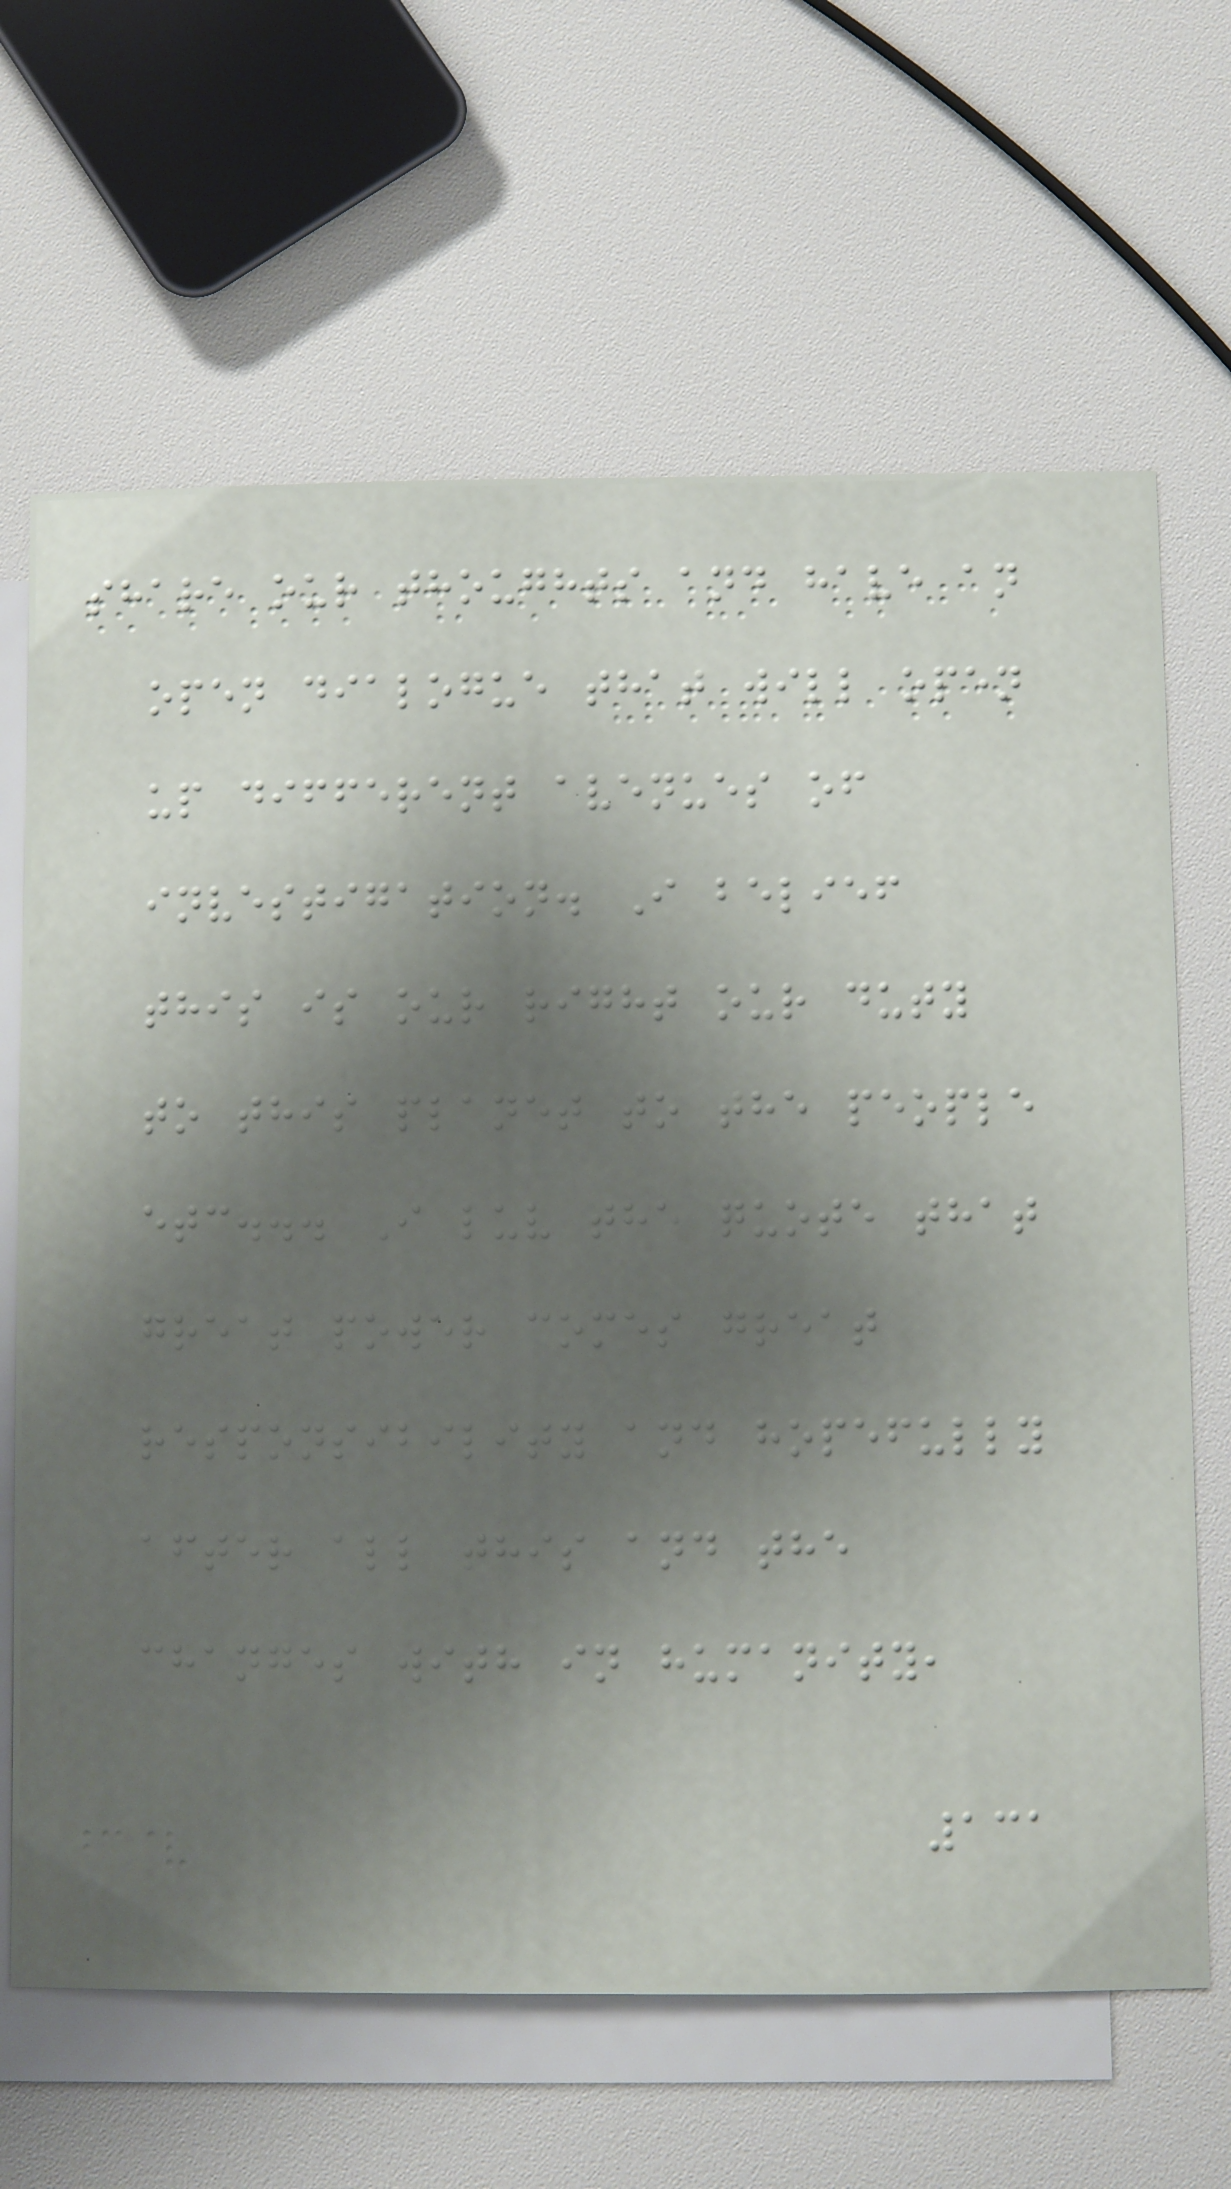share our thoughts and have an
open dialogue that will open
up different avenues of
investigation. I belief
this is our right our duty
to this planet to the people
etc... I luv the quote that
great power comes great
responsibility and hopefully
after all this and the
changes with in humanity,
131
